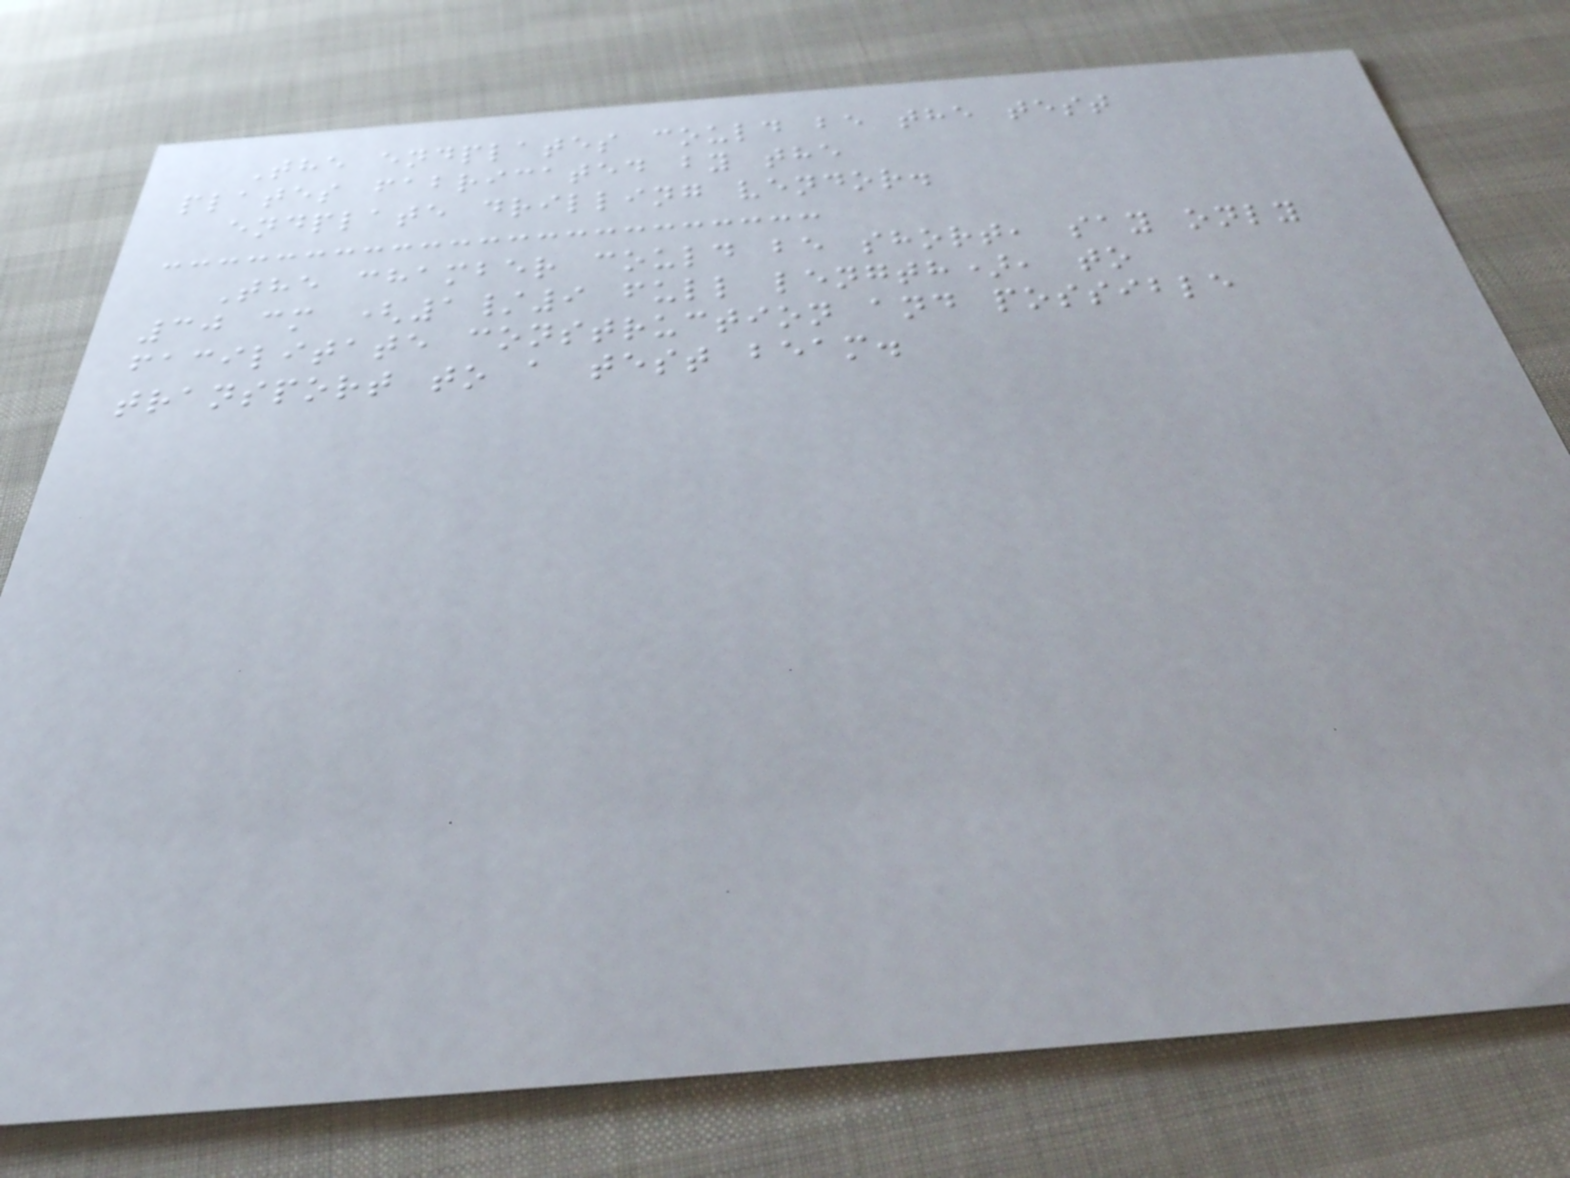The endplates could be the test
plates fabricated by the
endplate drilling vendor.
The chamber could be short, say only
30 cm (1/9 full length), to
facilitate construction and possible
transport to a test beam.
